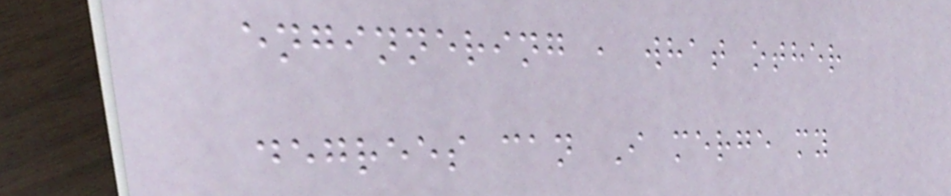enginnering , what other
degrees can I merge my
